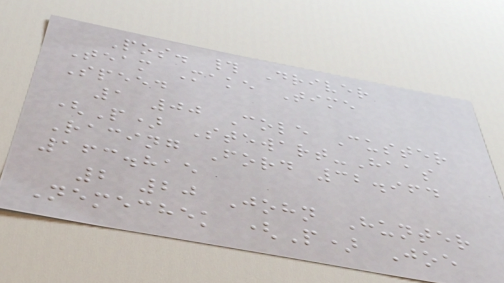Pos. # Driver
Team Make Time
Speed
1 00 Cole Custer
(P) Stewart-Haas
Racing Ford 32.964
163.815
2 20 John Hunter
Nemechek (P) Joe
